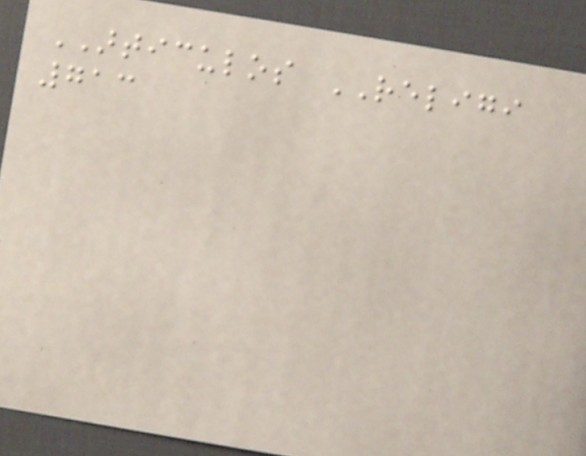ARTICULOS RELIGI
713
